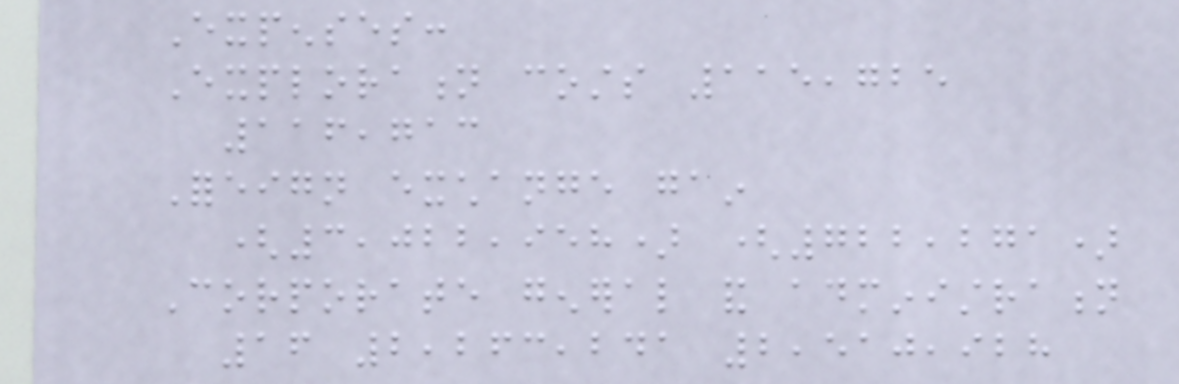Expenses:
Exploration costs 115,725
116,713
Foreign exchange gain
(3,022,958) (722,271)
Corporate general and administration
16 2,263,241 2,510,928
